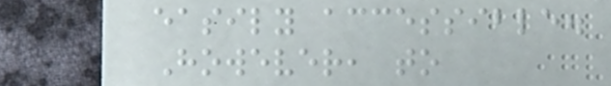easily accessible.
However, to
